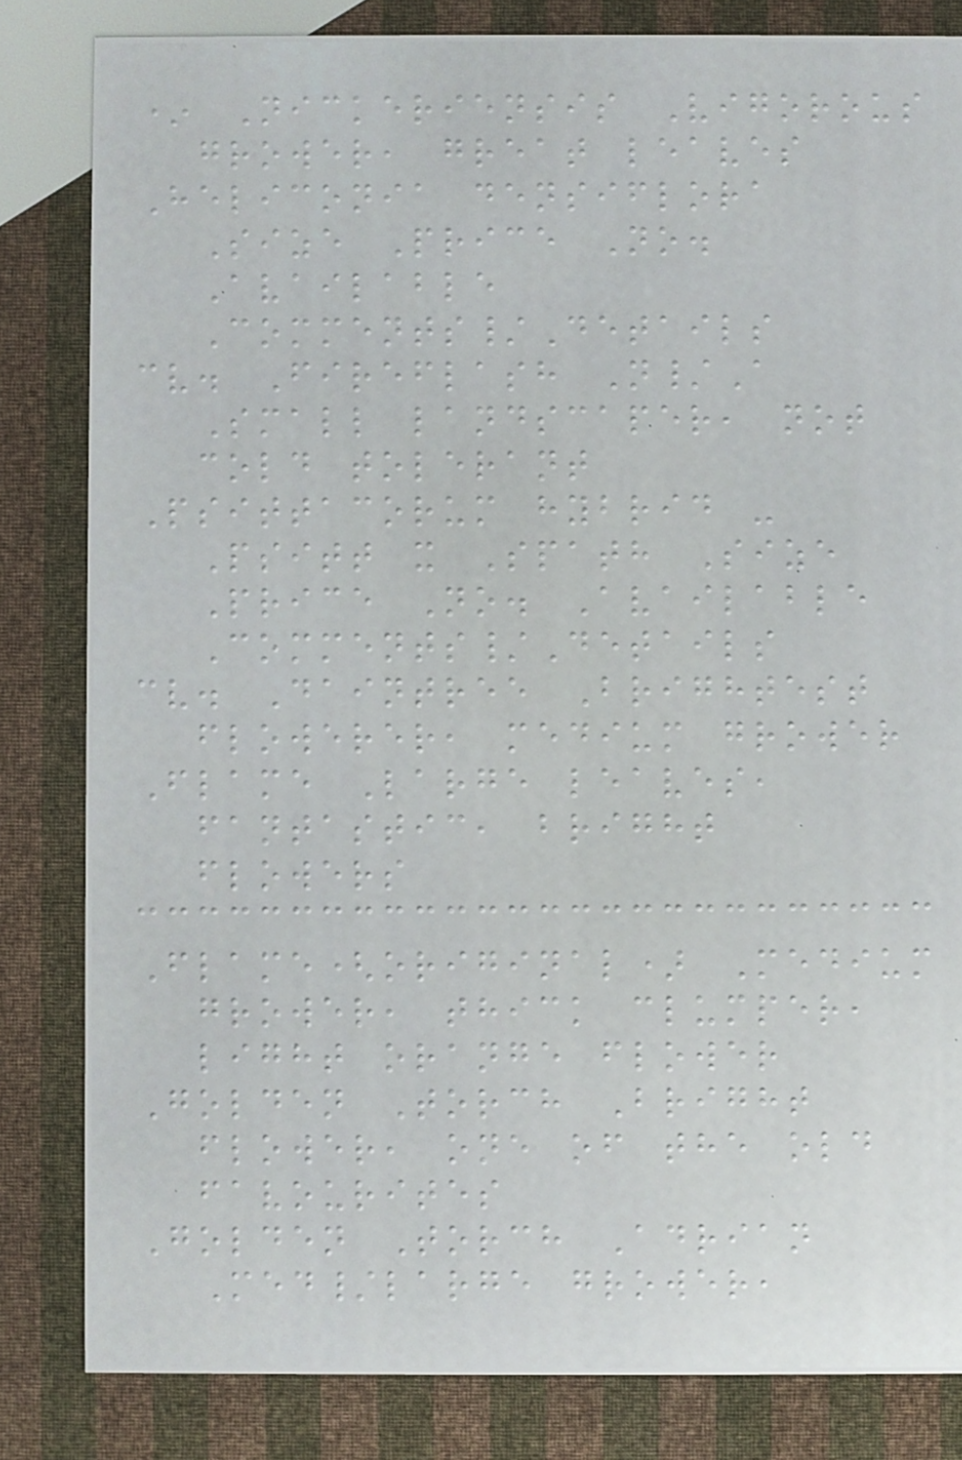* Nickeriensis Vigorous
grower, great leaves
Heliconia densiflora
Size Price No.
Available
Comments/Details
cv. Fireflash N/A
Small landscaper, not
cold tolerant
Psittacorum hybrid -
Psitt x Spath Size
Price No. Available
Comments/Details
cv. Daintree Brightest
flowerer, medium grower
Flame Large leaves,
fantastic, bright
flowers
Flame(original) Medium
grower, thick clumper,
light orange flower
Golden Torch Bright
flower, one of the old
favourites
Golden Torch Adrian
Med/large grower,
